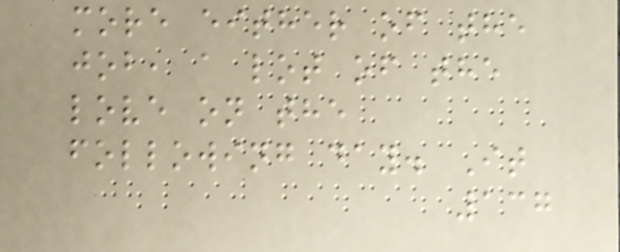more either of the
job, a lot of the
love on the
following day. It
137
